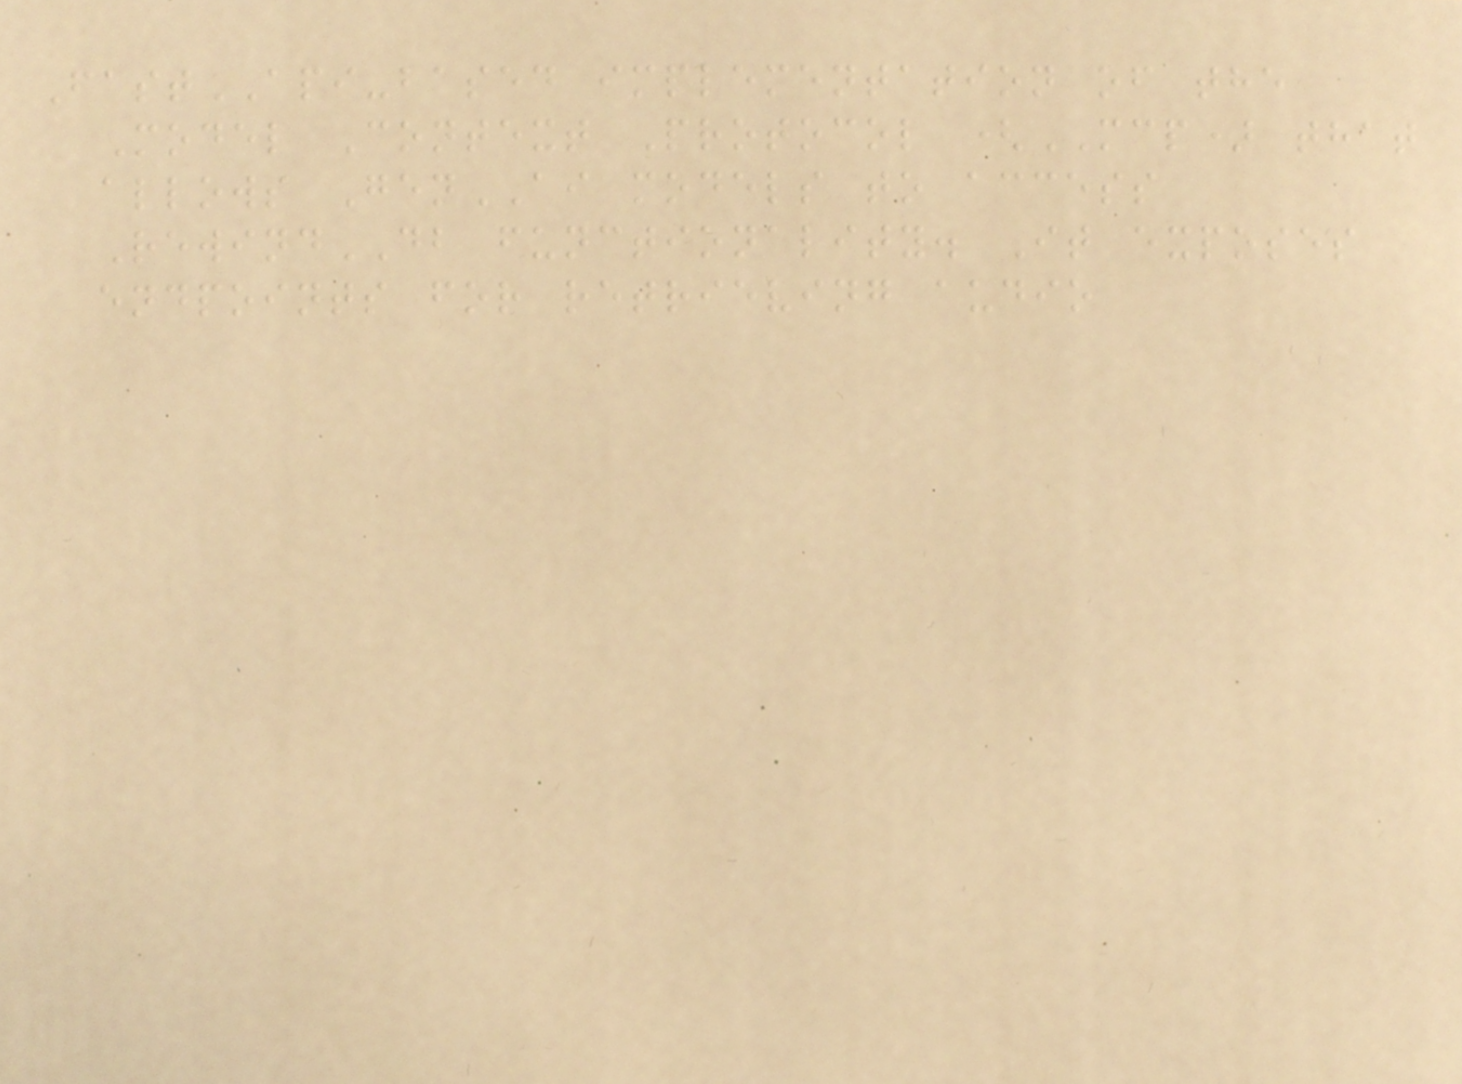FastAPI-based implementation of the
Model Context Protocol (MCP) that
allows GenAI models to access
RewindDB functionality. It exposes
endpoints for retrieving audio
